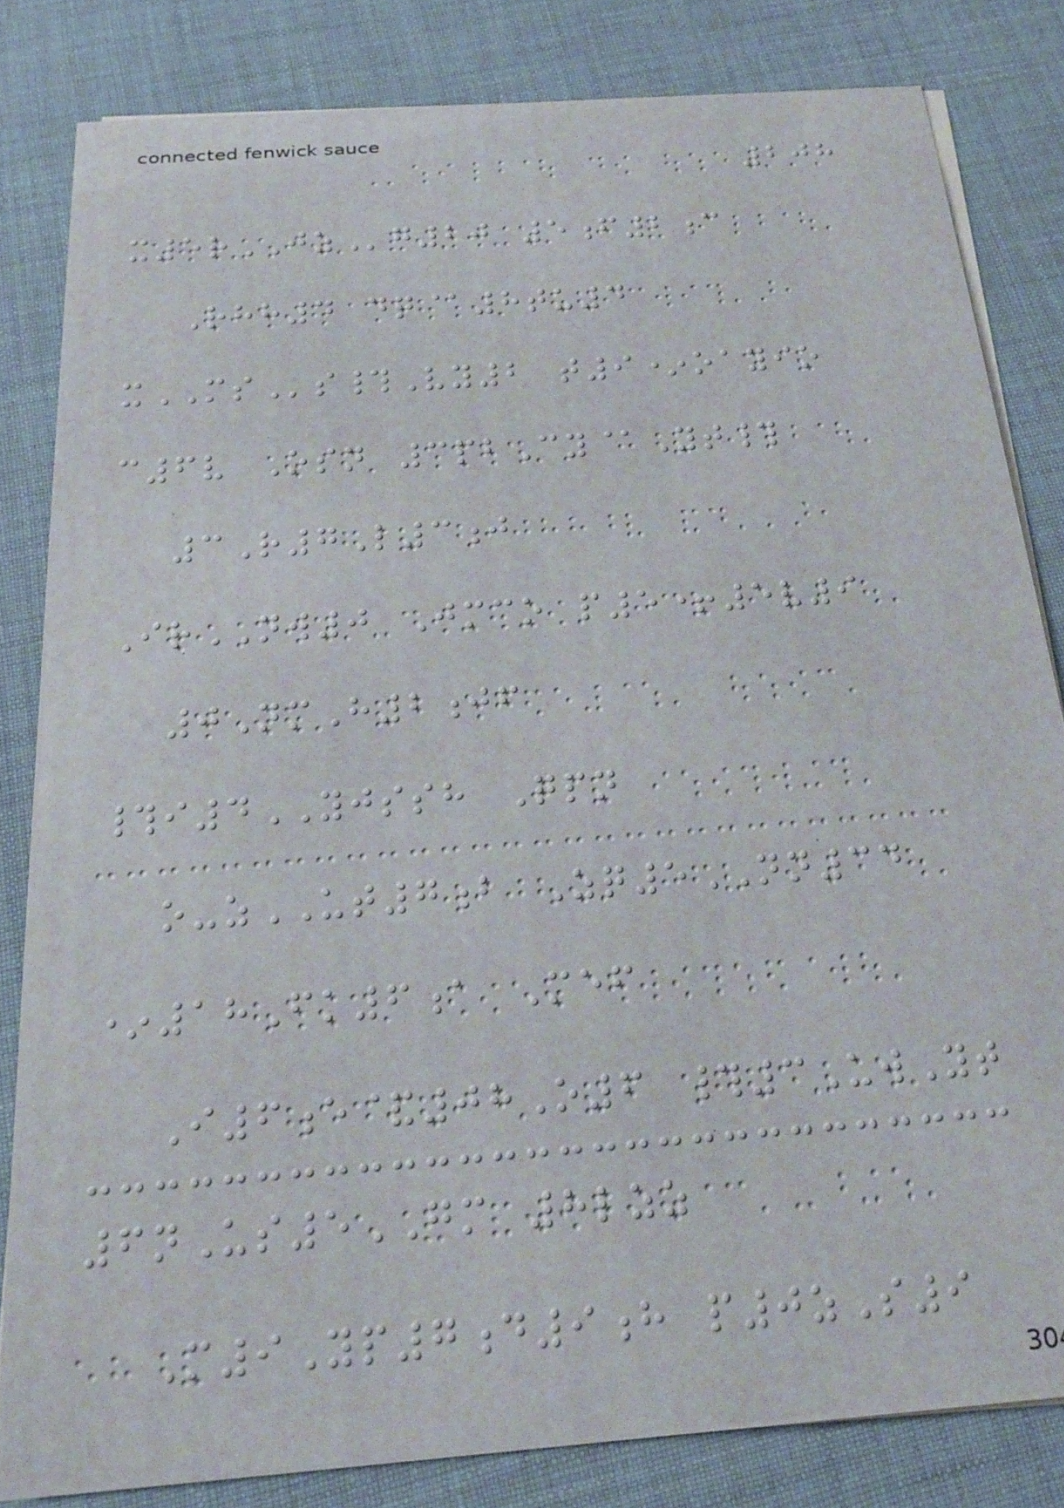208
x5rJZg20 5f2c
Rhh4 dq@8tu4
xMSs#Vy2 t9*oayio
c6v Osn 3pbCy@Yt#
3R7L3j
IrNW0 Jmco p5+5v9
0NmH2jf
#i4YJSSH Qpn
o-zUT7b Zq5NN34
*18Fk6a Mef
I6e&08O6 #3UwYt
6nUs5GM 8lzz
M9Yp7d9h p0zS9
